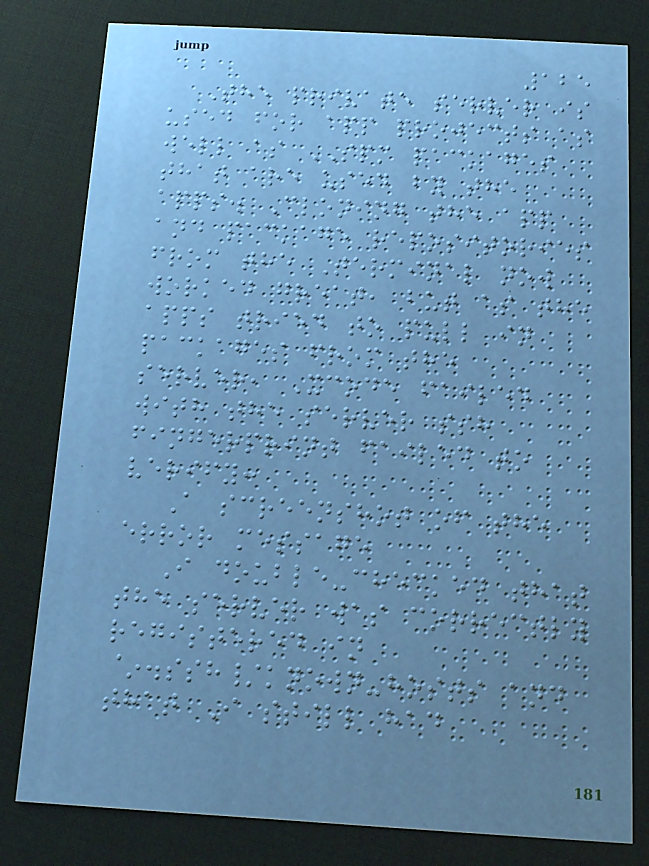125
The private server is
used for app projects as
well as SPM packages
that are used by the
apps. Cloning the app
and package repositories
from the Terminal now
worked great, but as the
apps tried to pull in
packages from the
server, Xcode failed
with the server ssh
fingerprint failed to
verify:
A screenshot of the
error message
I double-checked that
the server was correctly
registered in
~.ssh/known-hosts and
that I still had
